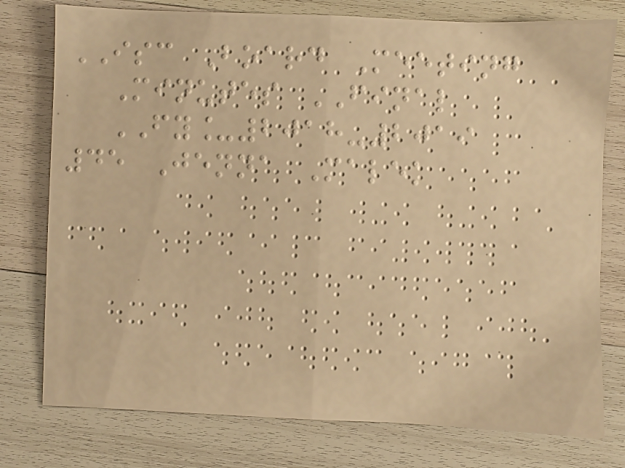ISC Board Meeting
Minutes FINAL
FY_2018-2019
45 Jenna Malek
